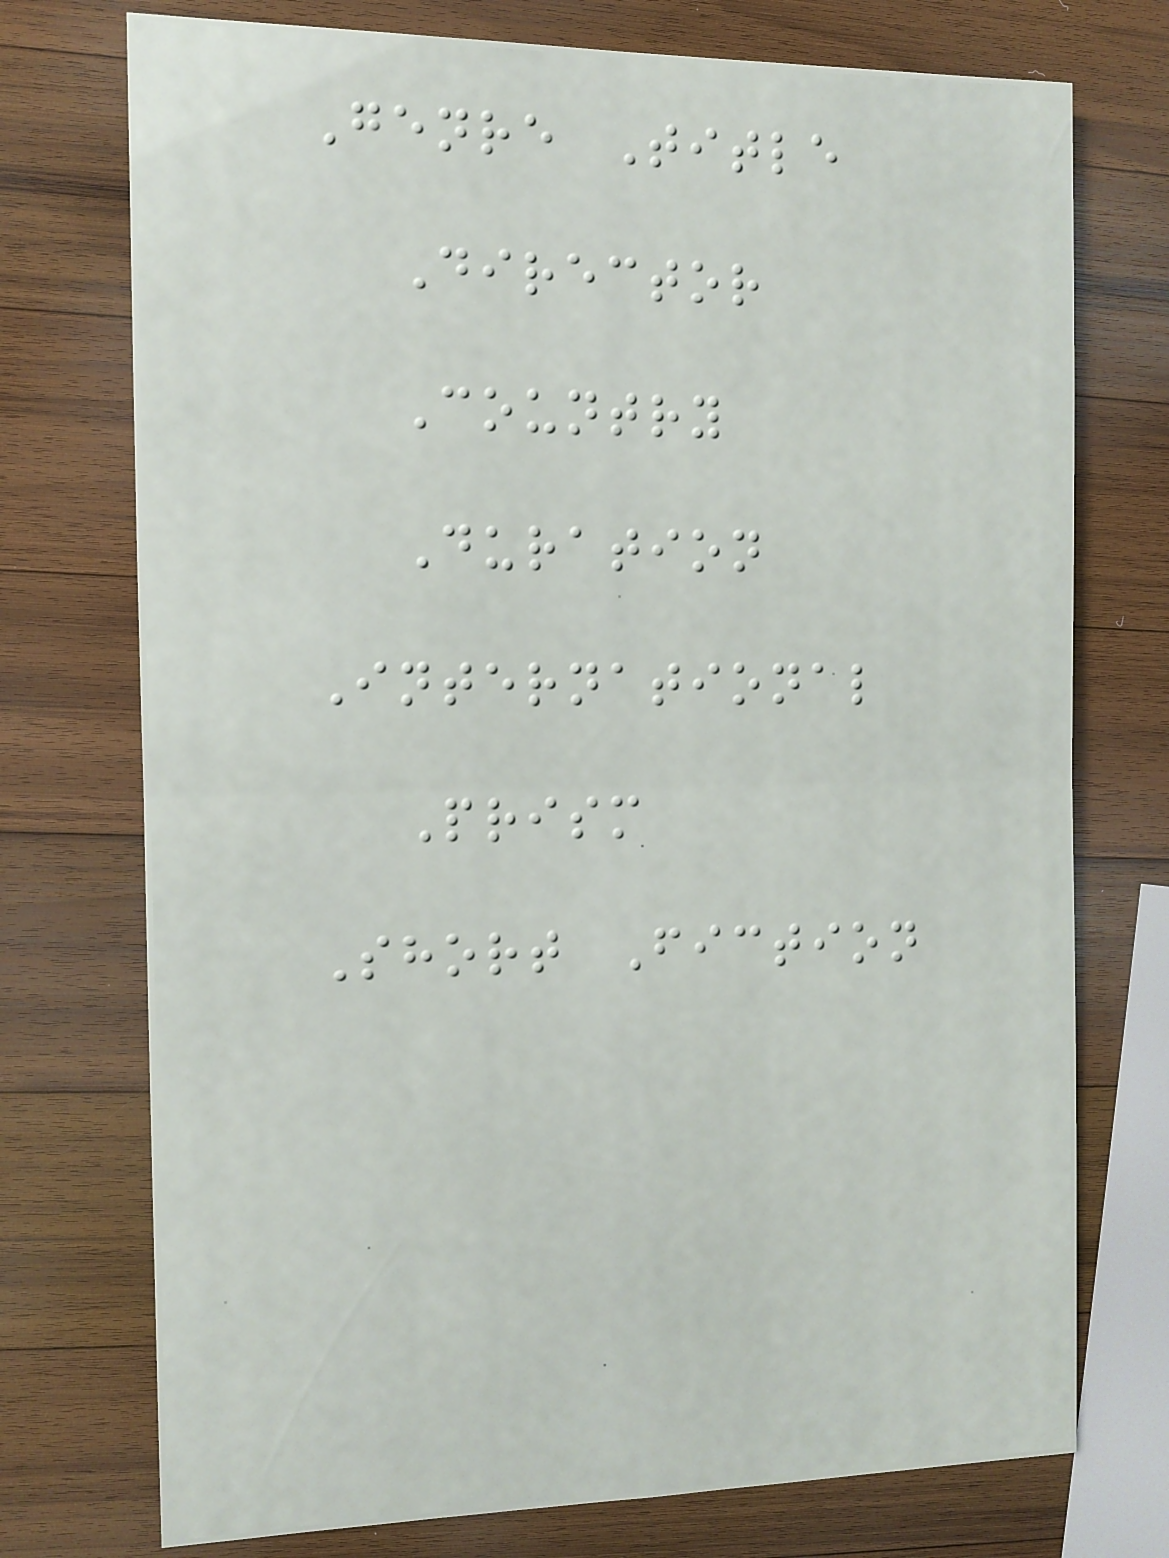Genre Title
Director
Country
Duration
International
Prism
Short Fiction
